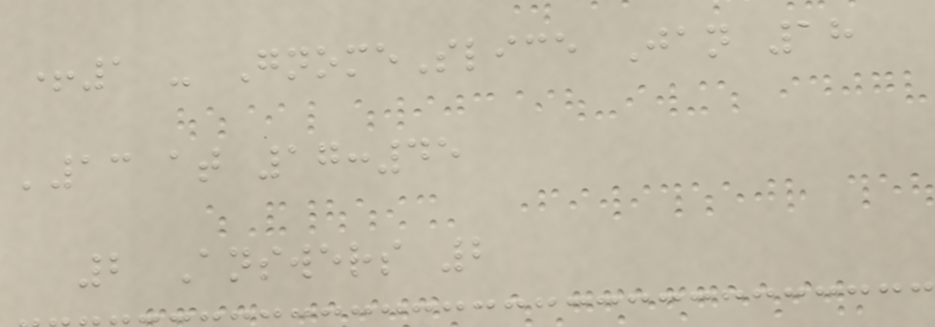+1 - GnomeSlice Jan 18
'13 at 17:45
2 Answers 2
